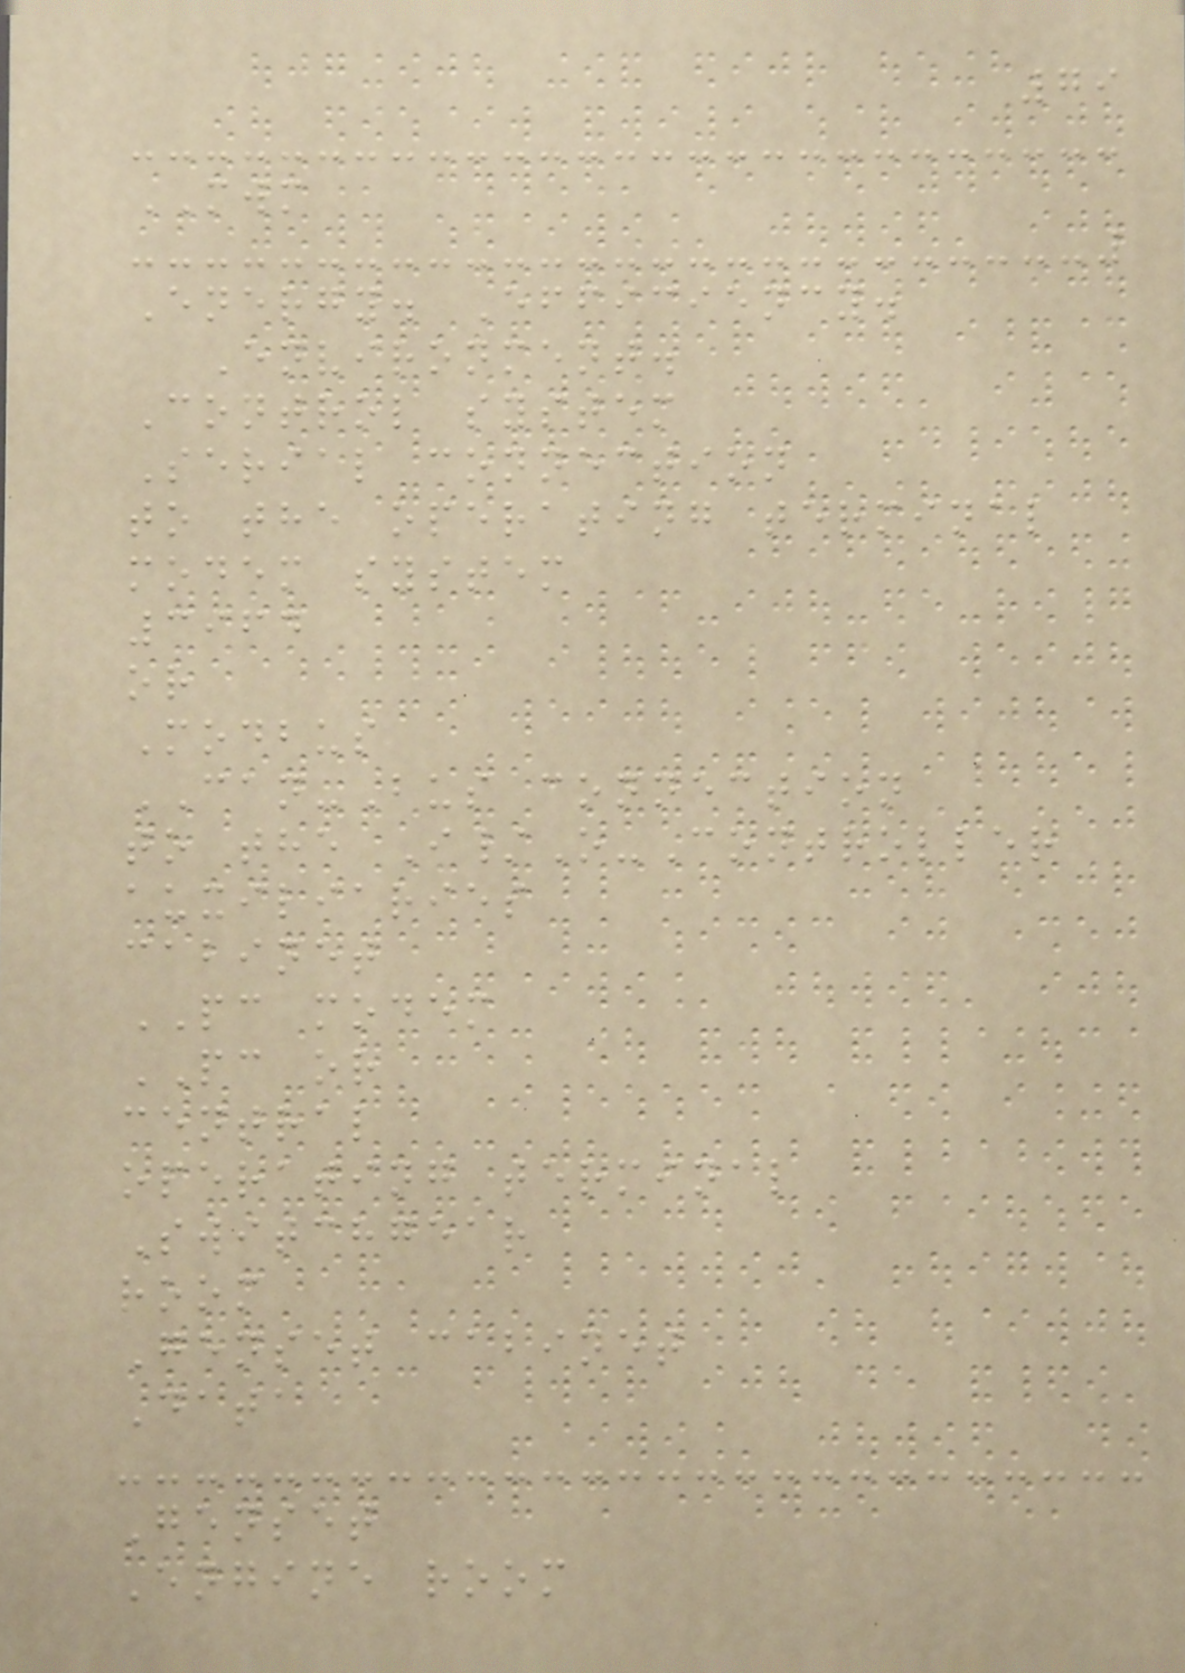79
MWM
Energy. Efficiency.
Environment.
Control system
Serial connection
to the operating terminal
modem system
3964
or
Modbus
CAN-Bus connection
to the I/O-Controller
auxiliaries
cabinet
PC modem
PC or
central
operating terminal
Switchgear
room
Genset cabinet
Data
Genset
Engine room
